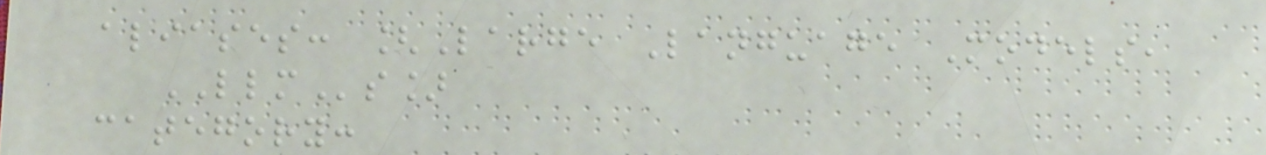aliases: [Large Language Models,
LLMs]
category:
